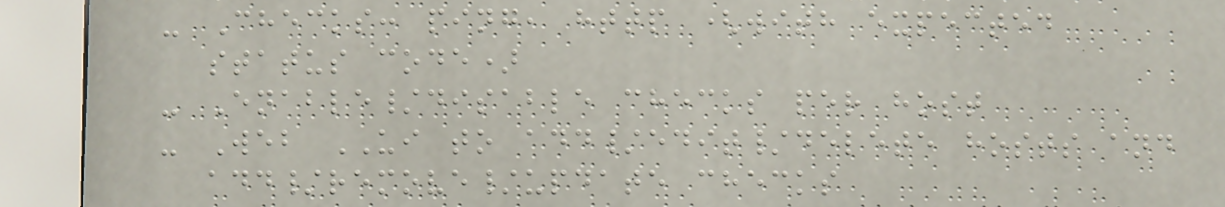- Checks: ping, http (with expected
status code)
- Enable/disable checks per host
- Web UI to add/edit/delete hosts and
add/remove/update checks
